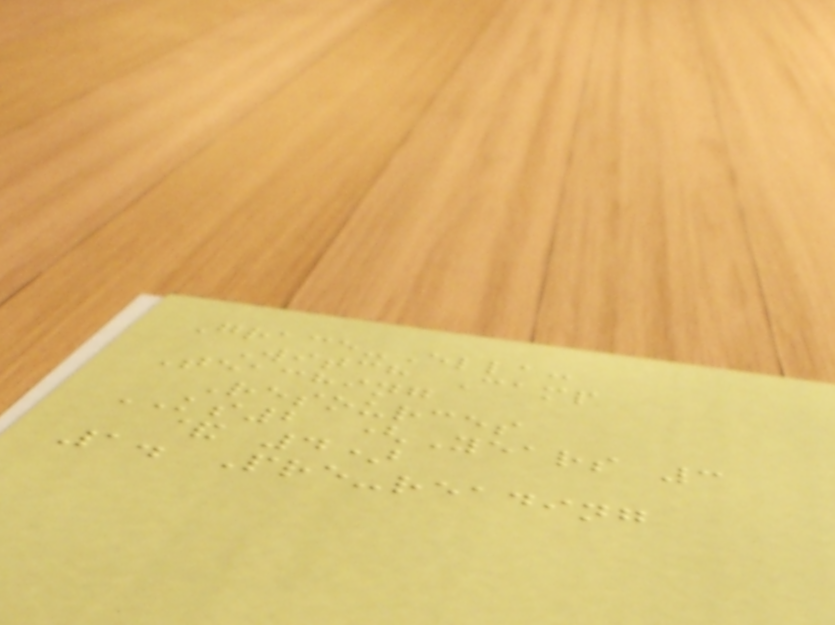Grace-Ella:
Witch Camp
Teaching
Resources
KS2 (Years 3
& 4)
1. Pre-reading
